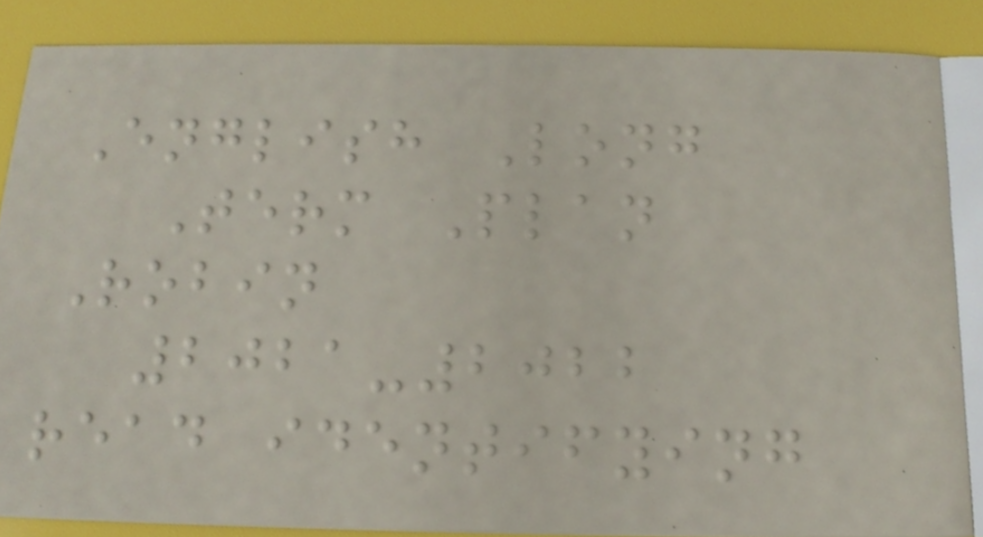English Long
Term Plan
Robin
2021-2022
read identifying
